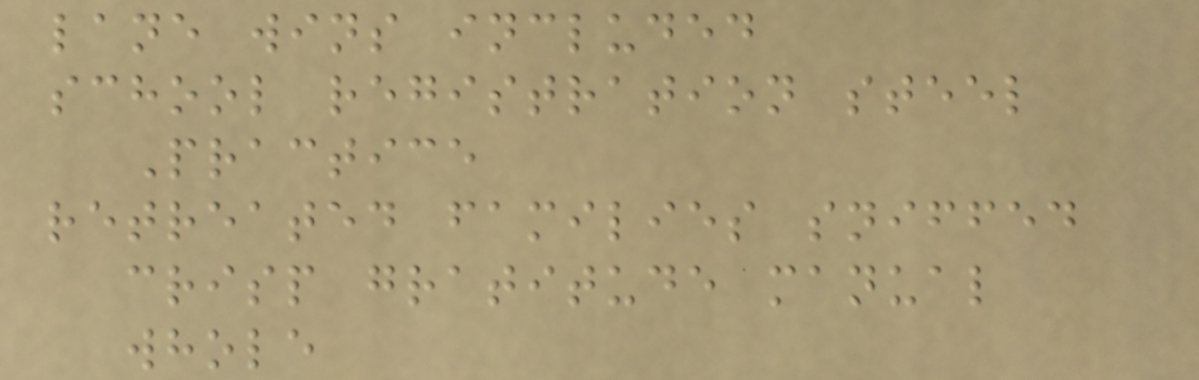lane wins included
school registration steel
Practice
retreated families sniffed
crisp gratitude manual
whole
